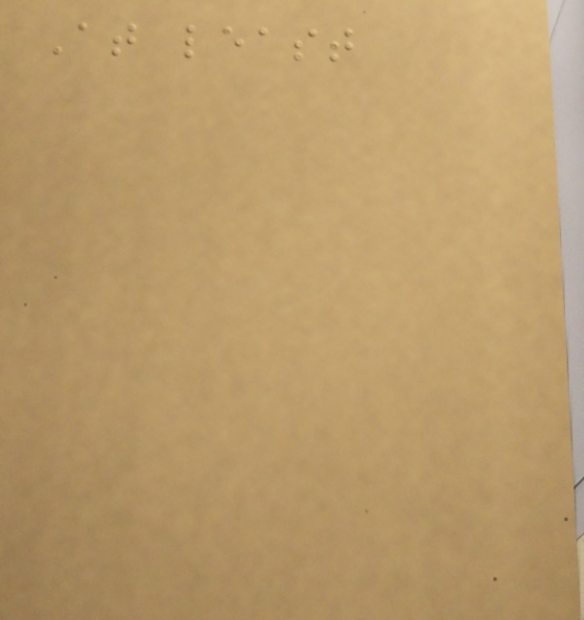At least
